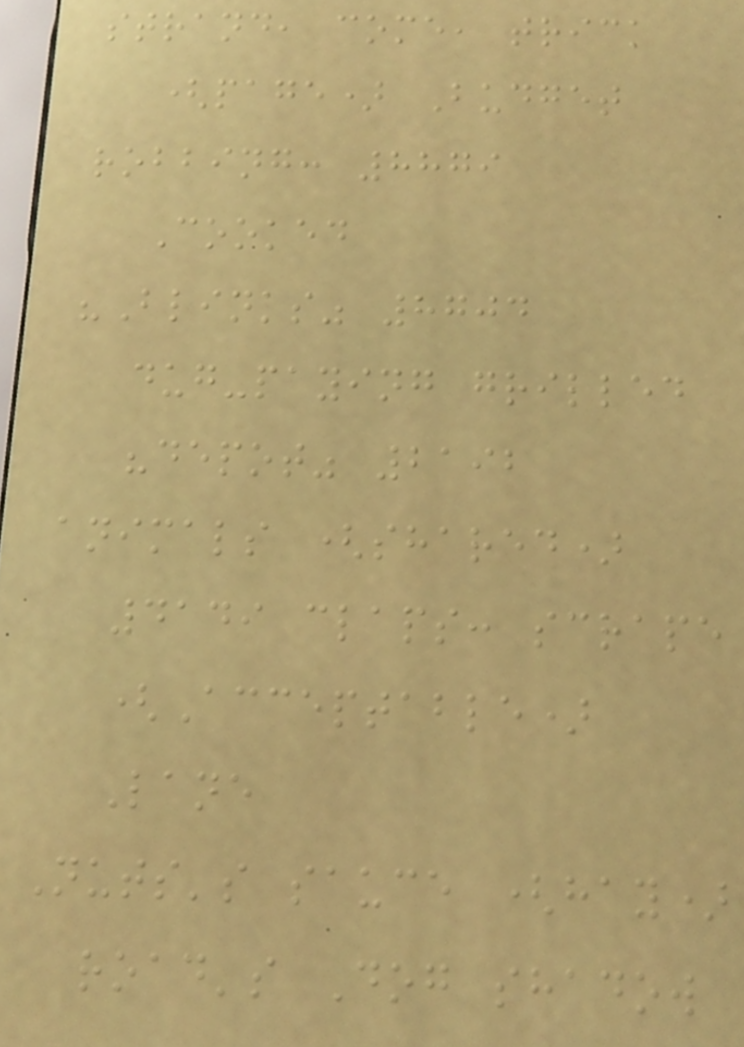strand, come, trick
(page) Budget
robbing: 8879
Cooked
"Blinks" 8704
dug-paying grilled
"depot" 2192
animals (shared)
4149 claps: scrape
(Acceptable)
Lane
Nuts's sauce (hay)
road's Dog shadow
